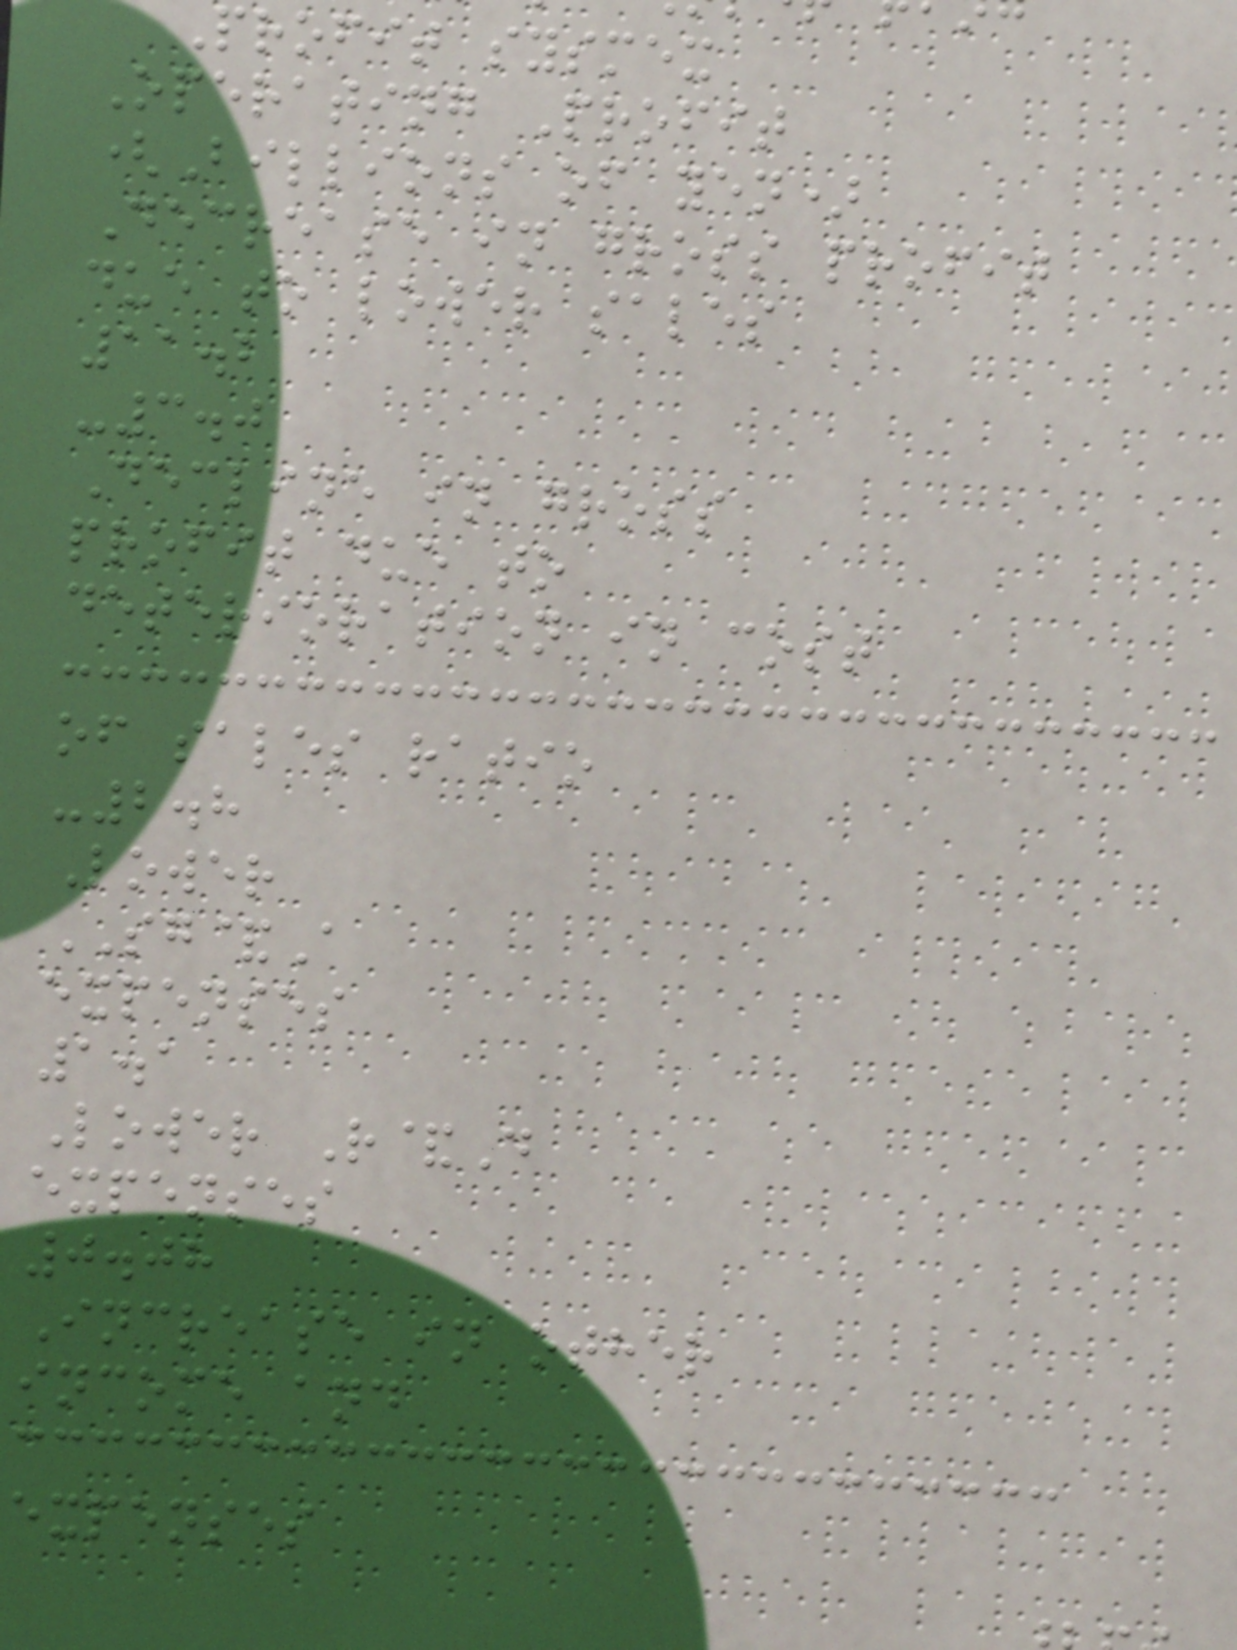Profit sysmex
Operating Profit
(Billions of yen)
Decrease in gross profit
due to lower sales
11.2
-3.0
Decline in gross
profit due to
deterioration in cost
of sales ratio
-2.8
Lower
SG&A
expenses
1.1
Lower R&D
expenses
0.08
Increase in other
income and
expenses
